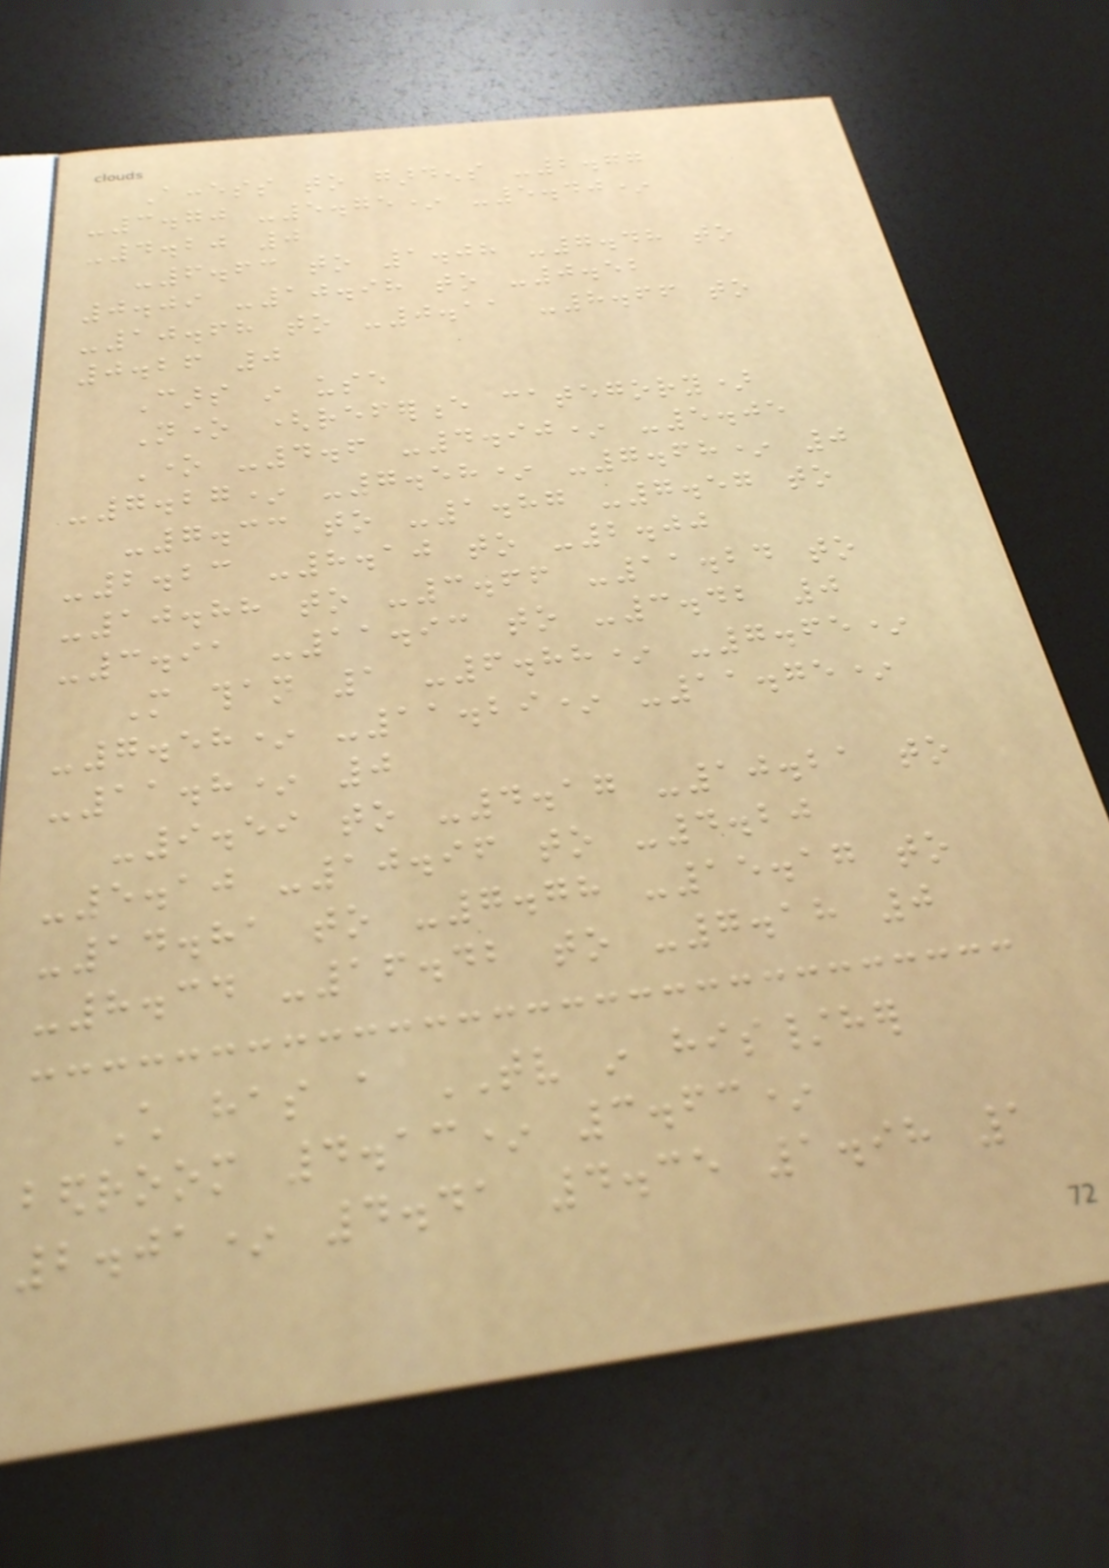Access to gardens -2.77
-3.70 -5.75* -5.40*
-4.20 0
-6.63 to 1.08 -7.48 to
0.09 -10.98 to -0.52
-10.68 to -0.11 -8.66 to
0.26 0
Cars in use
None (reference category)
One -4.6 -4.90* -5.05
-7.27* -7.58* -7.68* 0
-7.33 to -1.87 -7.57 to
-2.23 -8.10 to -2.00
-10.88 to -3.66 -11.24 to
-3.91 -11.93 to -3.42 0
More than 1 -6.88* -7.65*
-7.58* -11.29* -11.75*
-11.8* 0
-9.59 to -4.17 -10.21 to
-5.10 -10.96 to -4.20
-14.81 to -7.78 -15.17 to
-8.34 -16.42 to -7.18 0
Child has a TV in his/her
bedroom 4.13* 3.63*
2.01* 4.41 4.35 1.98 1
